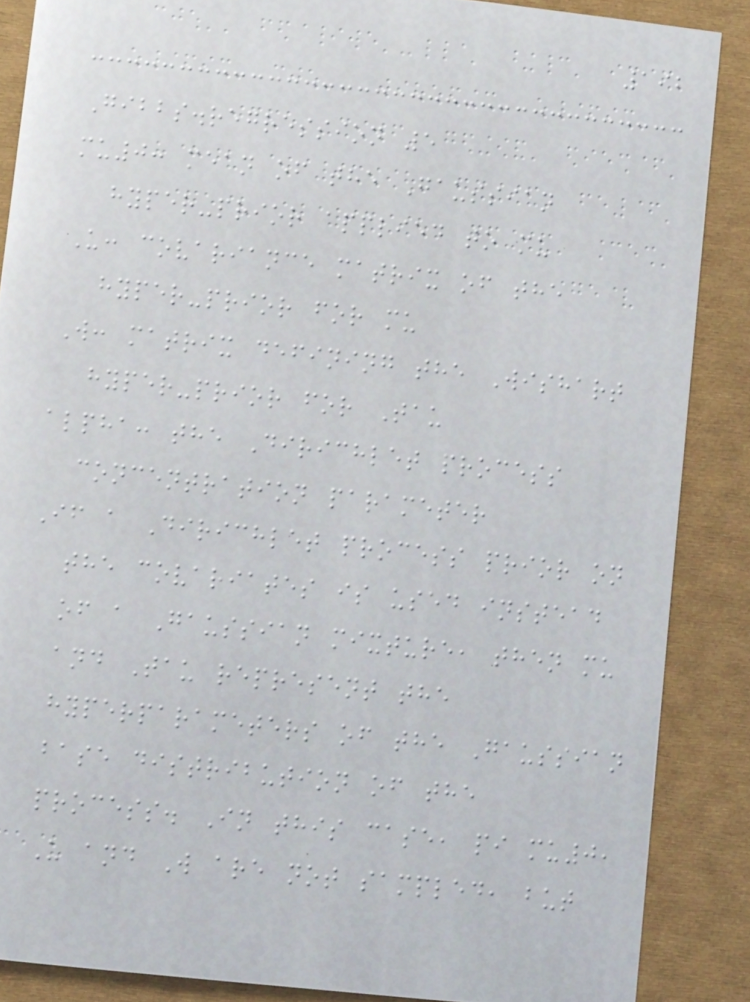192
Gibbs.regression 5
mu0: mean of the Gaussian
hyper-prior applied to mu
U: covariance matrix of the
hyper-prior for mu
W: matrix defining the Wishart
hyper-prior for Tau
alpha: the Dirichlet process
concentration parameter
If a Dirichlet process prior on
the covariates is used instead
of a Gaussian mixture, then mu
and Tau represent the
hyperparameters of the Gaussian
base distribution of the
process. In this case, pi mu0,
U and W are not sampled, but
